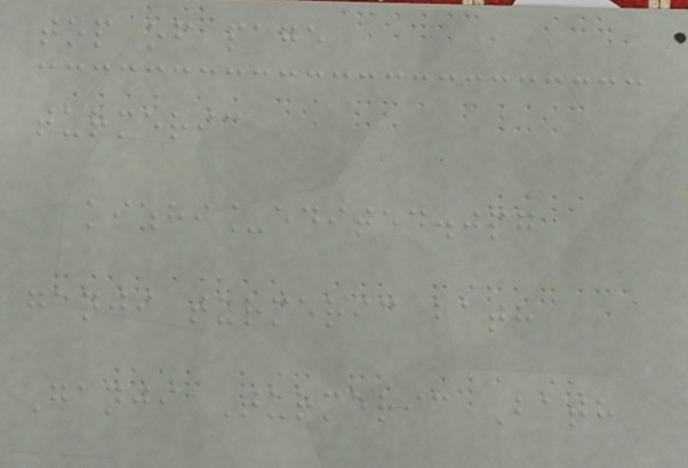top of page
turmeric
kizhi_edited.jpg
ganji turmeric bath
Ganji Turmeric Bath
